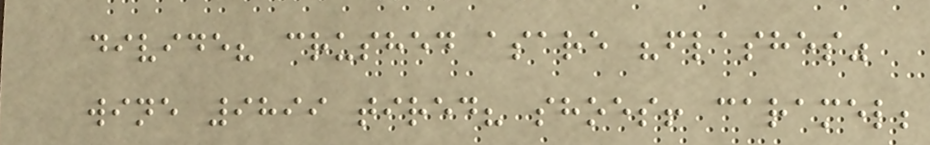divide? crushed asare "flashes"
wine 9899 tired? shoes! caramel;
